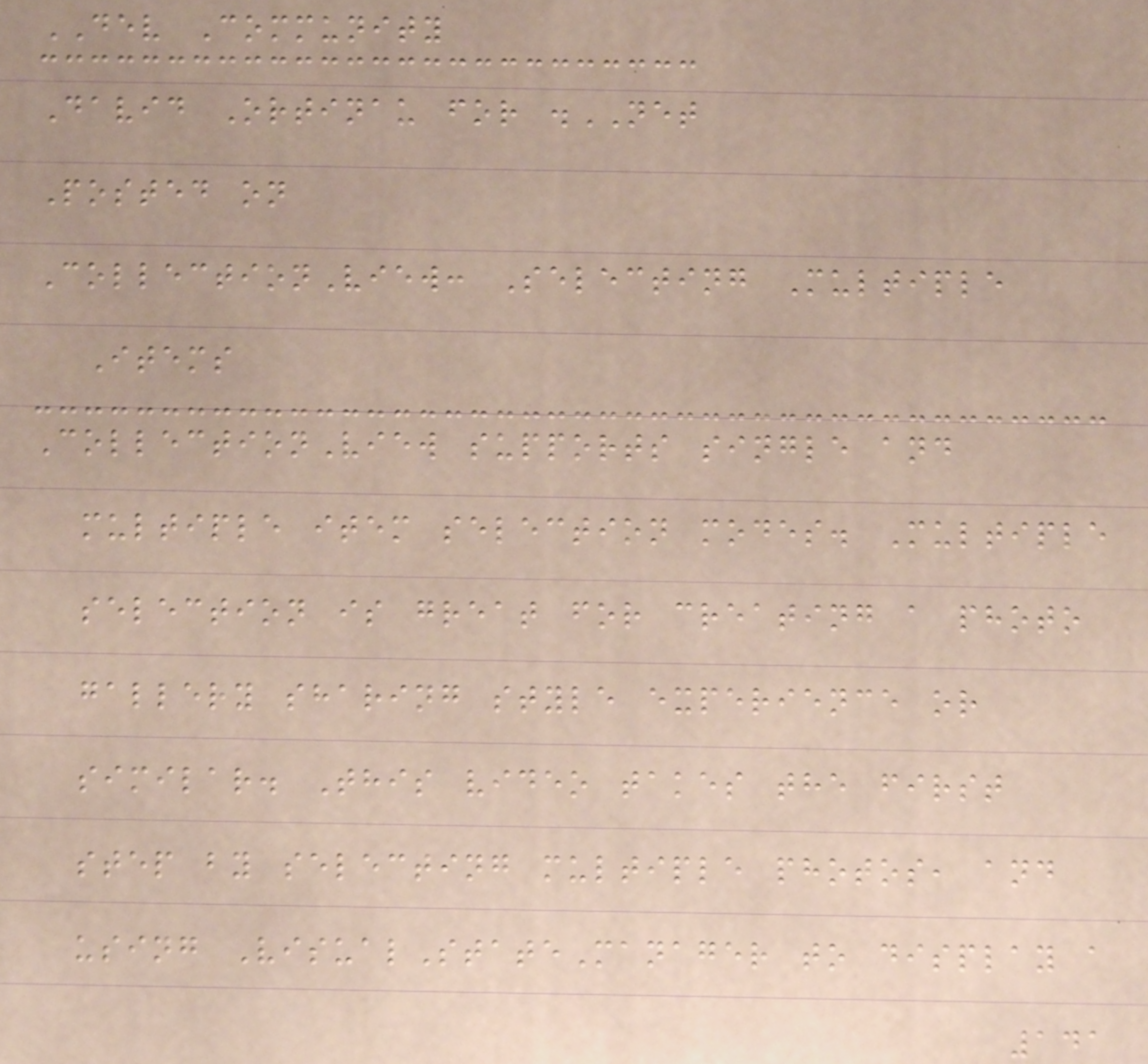DEV Community
David Ortinau for .NET
Posted on
CollectionView: Selecting Multiple
Items
CollectionView supports single and
multiple item selection modes. Multiple
selection is great for creating a photo
gallery sharing style experience or
similar. This video takes the first
step by selecting multiple photos, and
using VisualStateManager to display a
141
